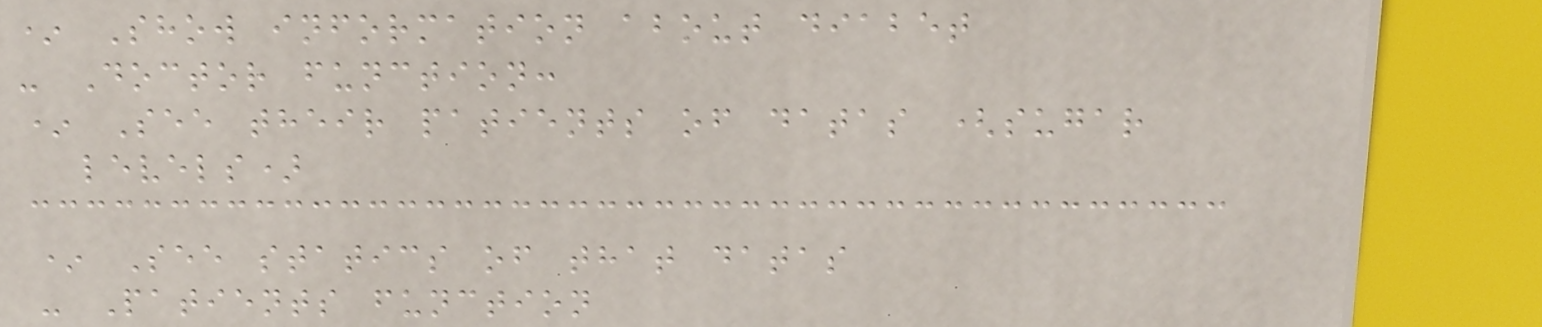* Show information about diabet
- Doctor function:
* See their patients of datas (sugar
levels)
* See statics of that datas
- Patients function
